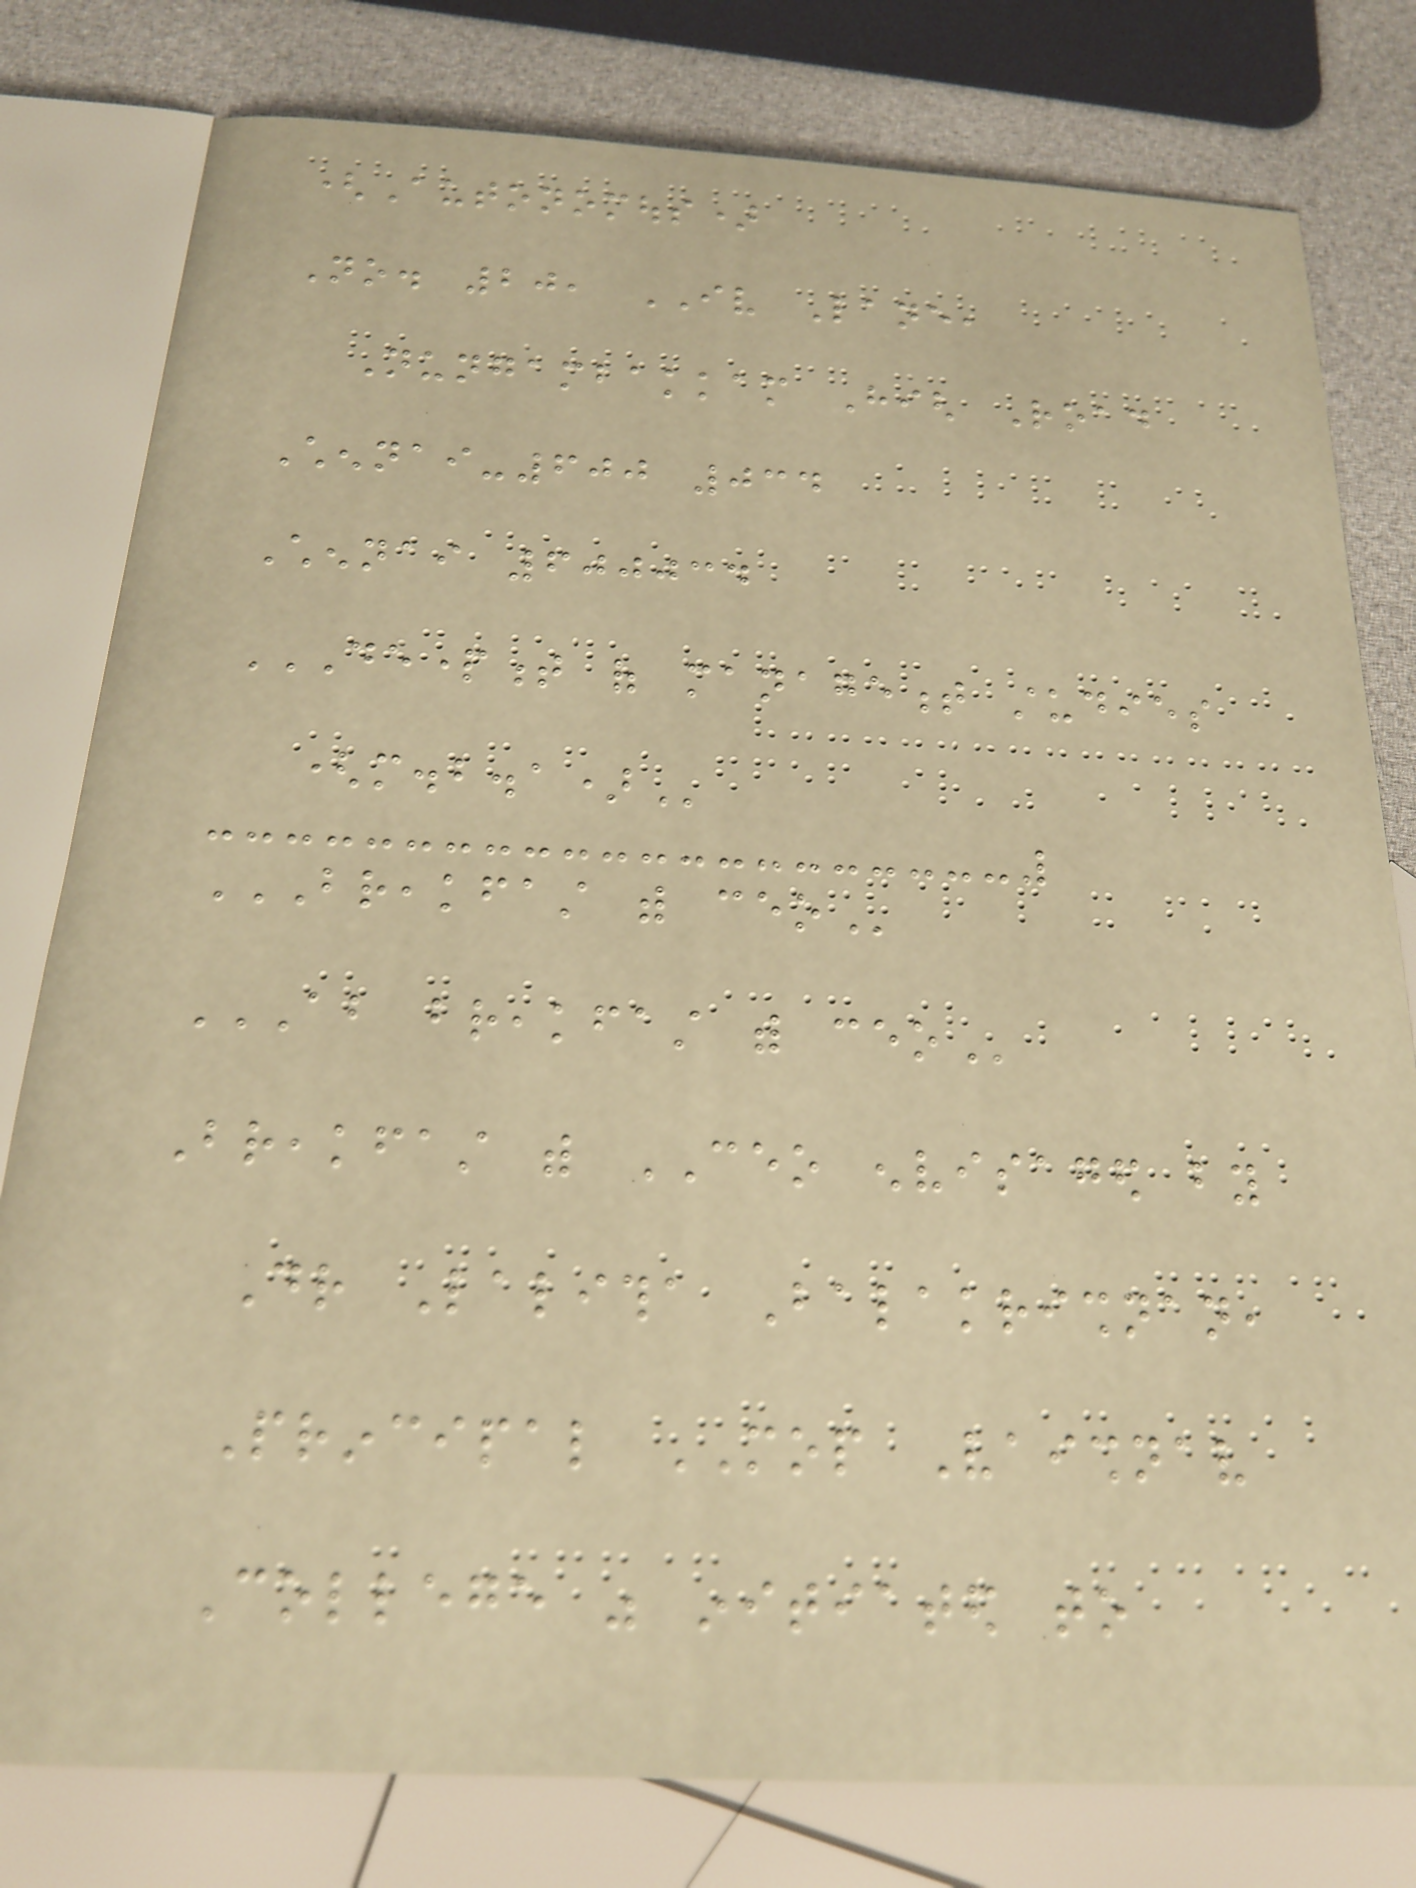(Autonomous)
No. 20, IV Lane,
Nungambakkam High Road
Chennai-600 034
Chennai 600034
DEPARTMENT OF MANAGEMENT STUDIES
(M.B.A)
BREAKFAST WITH CEO
ABOUT BREAKFAST WITH CEO
Breakfast with CEO envisaged by
Dr Lalitha Balakrishnan,
Principal MOP Vaishnav
College was initiated to
